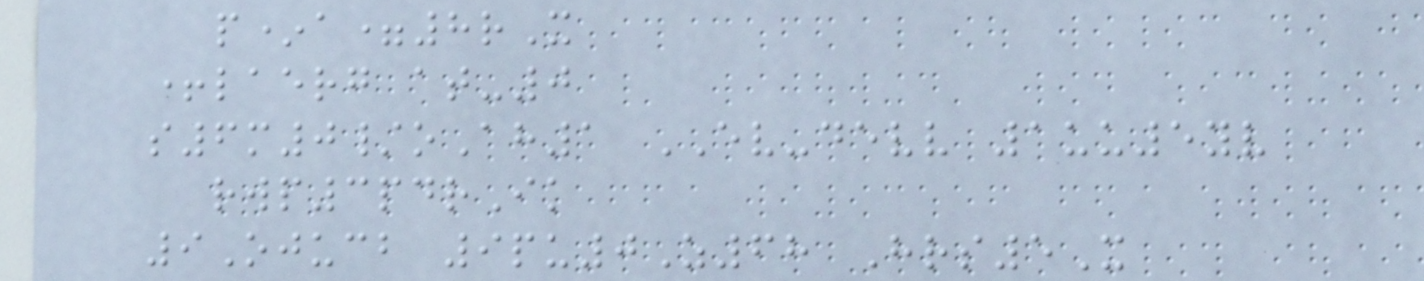p*a=8rX
+laerg at-0
s6m0/oAh1 EV-devv 1uu5yv
rwp3pdrIk
9Ojucb 9pu0Z68 Hrs5X
